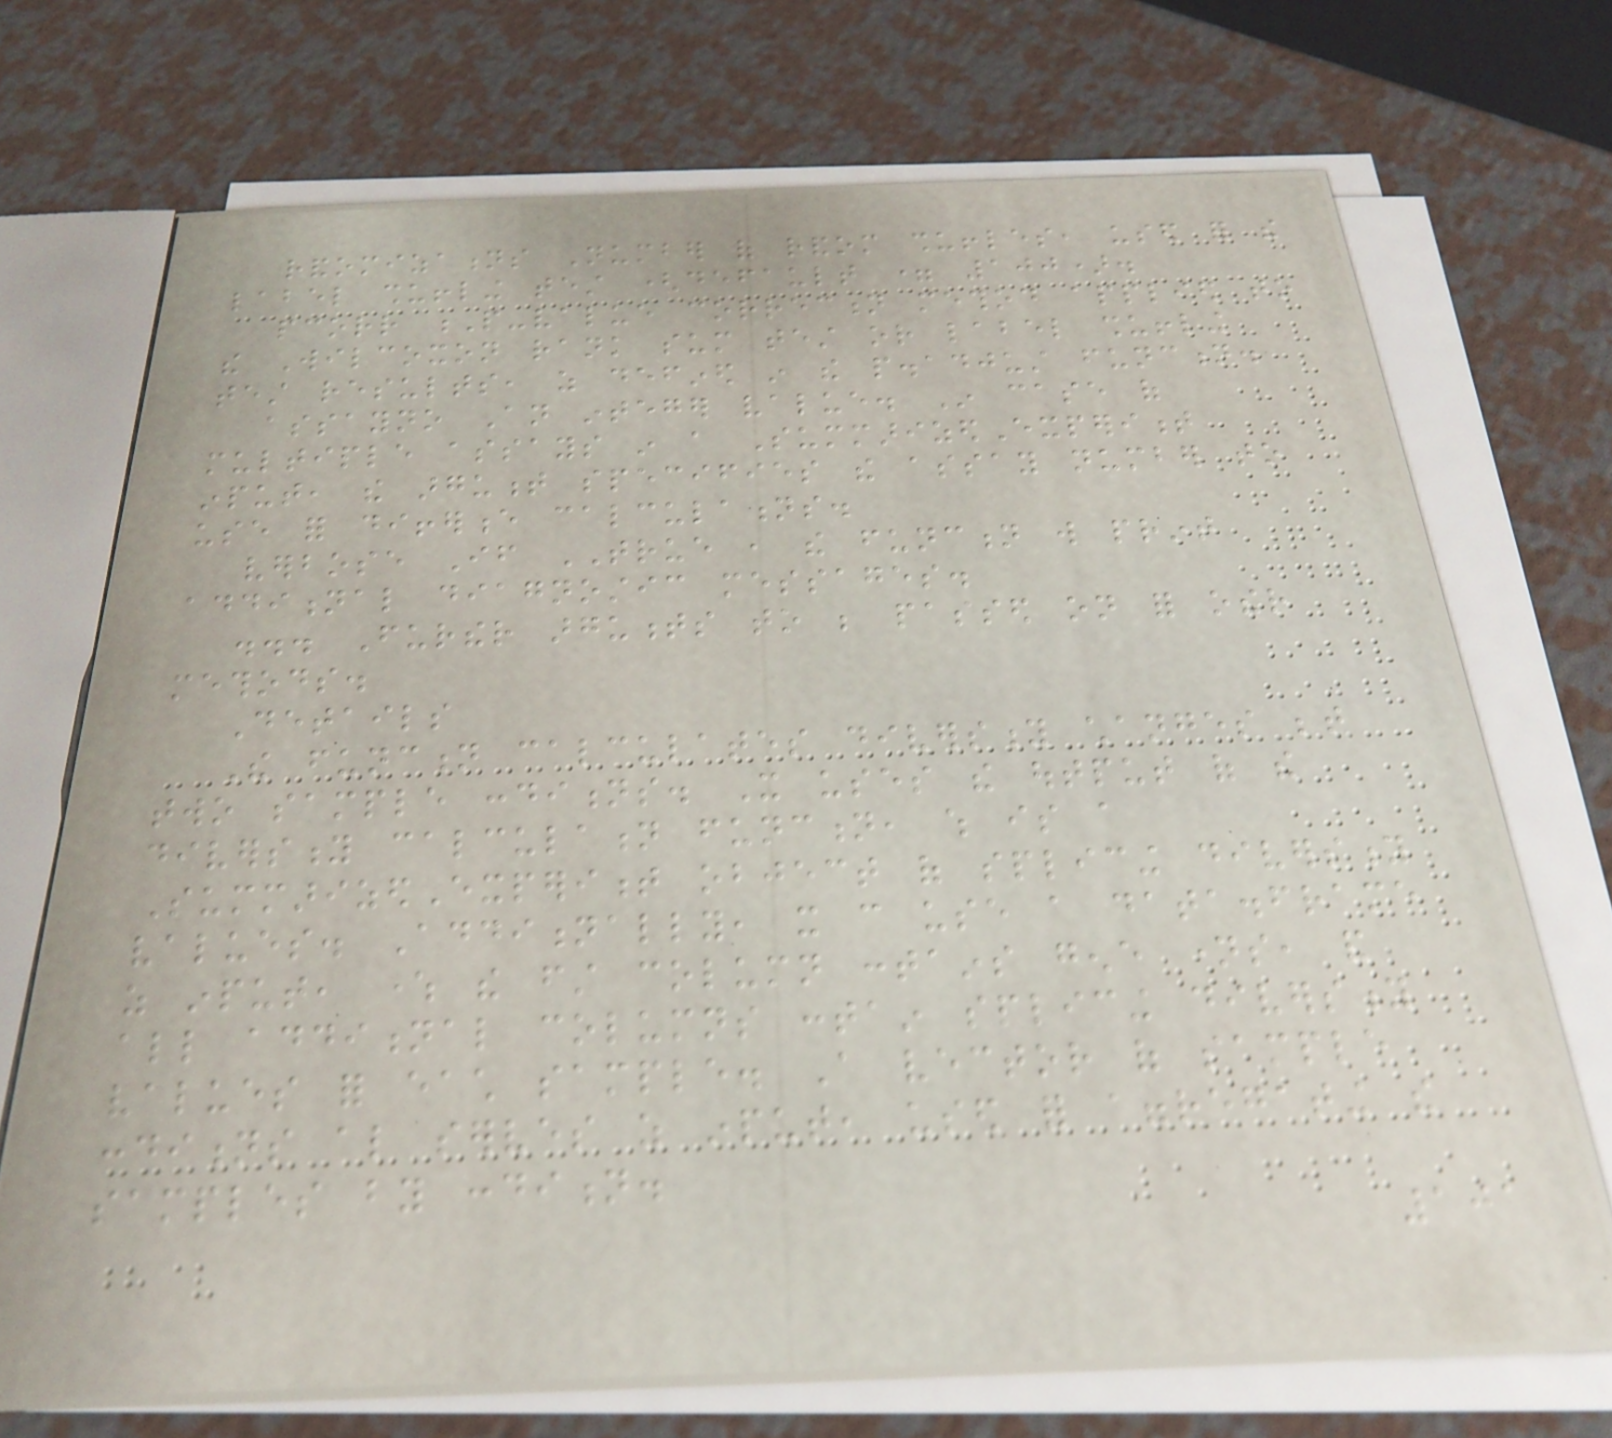randomizations Number of random shuffles, used for the
label shuffling test (default = 100).
pcorr P-value correction method applied to
the Wilcoxon rank sum test or label shuffling
test results, as defined in the p.adjust function.
assayno An integer value. In case of
multiple assays in a SummarizedExperiment
input, the argument specifies the assay number to
use for difference calculations.
verbose If TRUE , the function will print
additional diagnostic messages.
... Further arguments to be passed on for other
methods.
Details
The function calculates diversity changes between
two sample conditions. It uses the output of the
diversity calculation function, which is a
SummarizedExperiment object of splicing diversity
values. Additionally, it can use a data.frame
as input, where the first column contains gene names, and
all additional columns contain splicing diversity
values for each sample. A vector of sample
conditions also serves as input, used for aggregating the
samples by condition.
101
